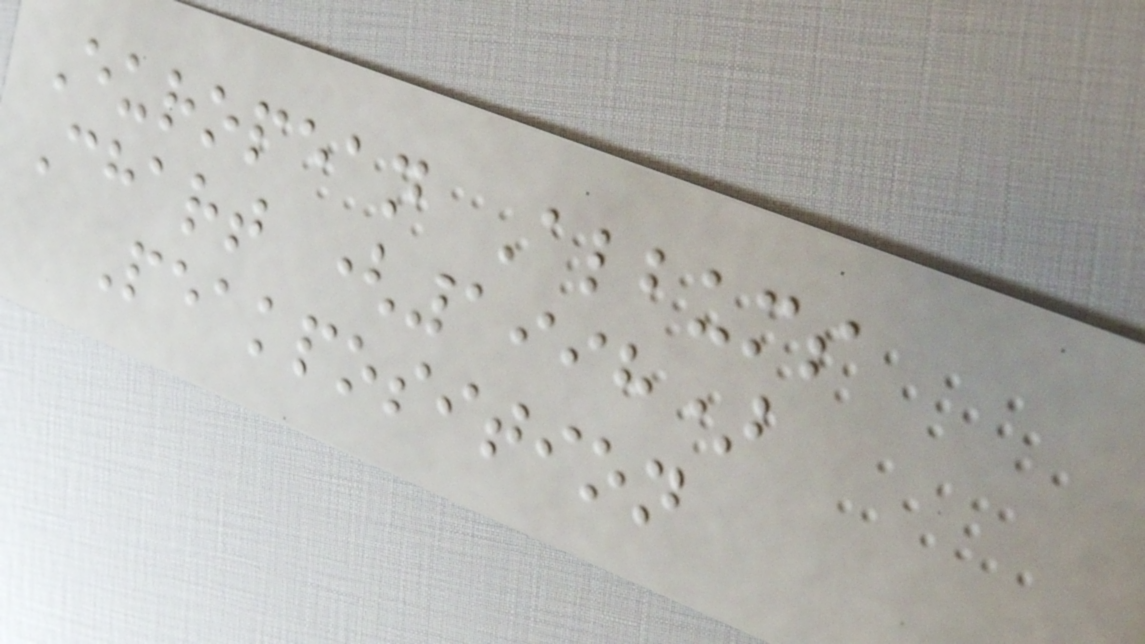European Albums
Chart (1998)
Peakposition
